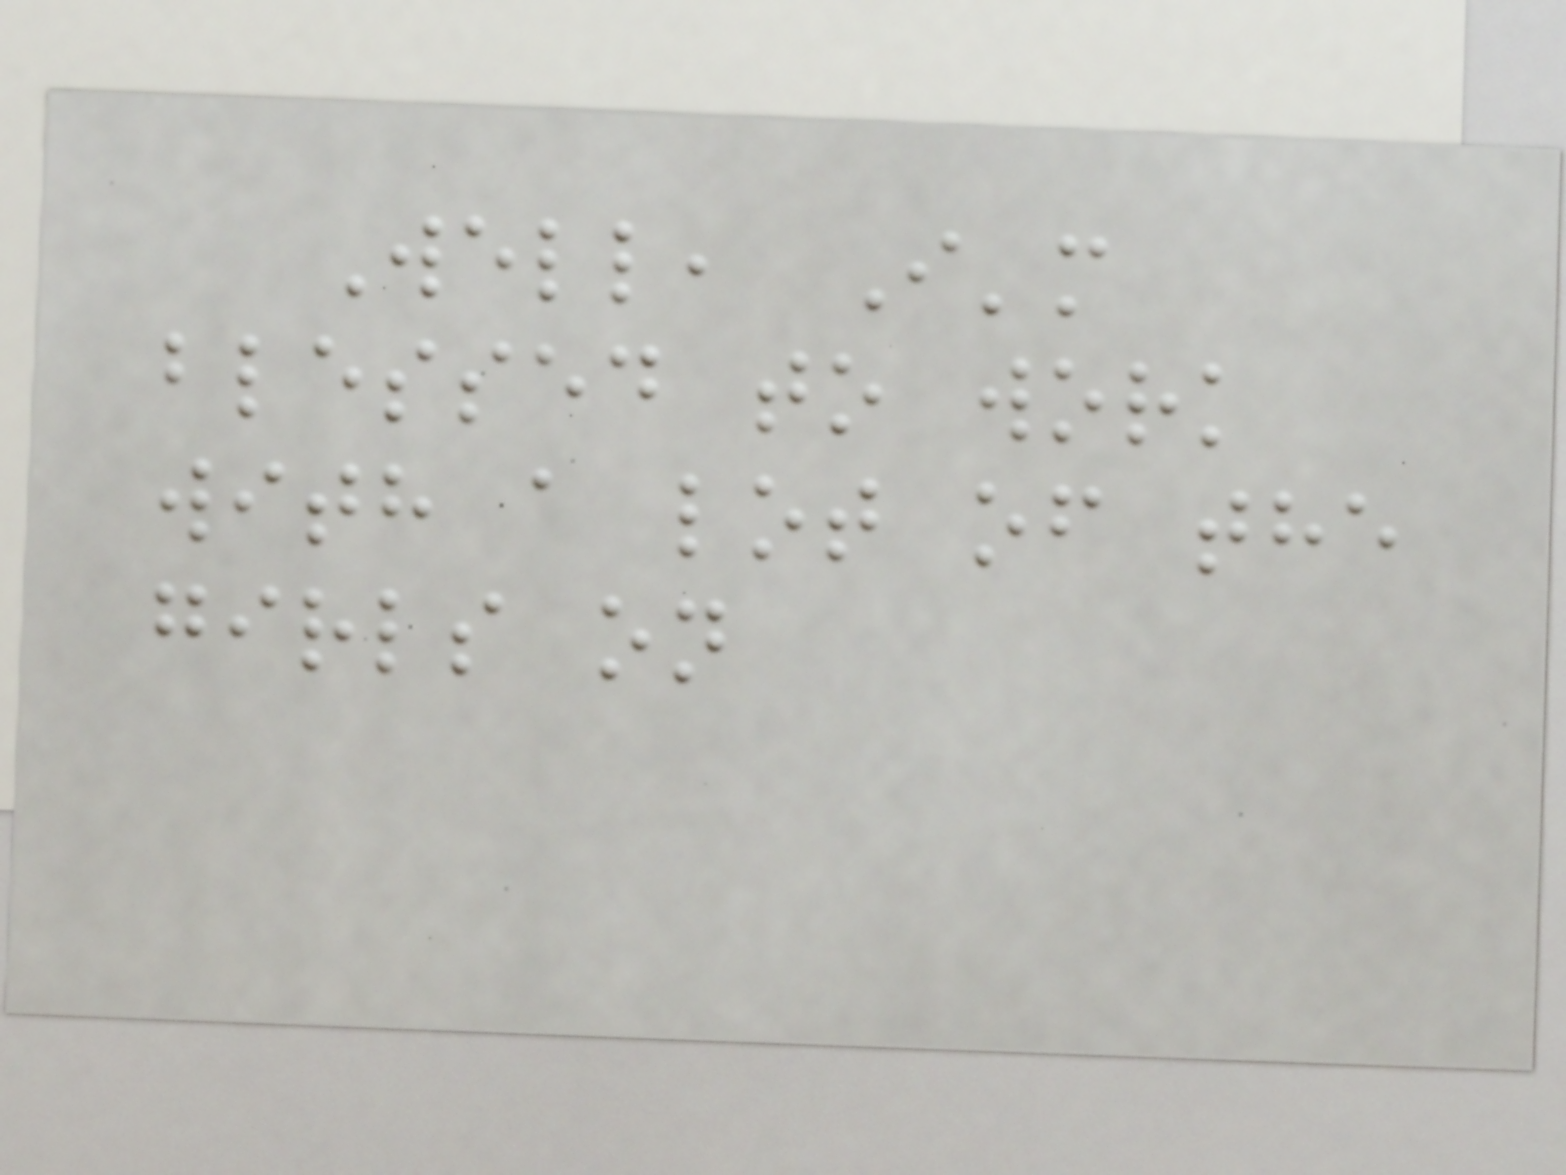Well, I'm
blessed to work
with a lot of the
girls on
